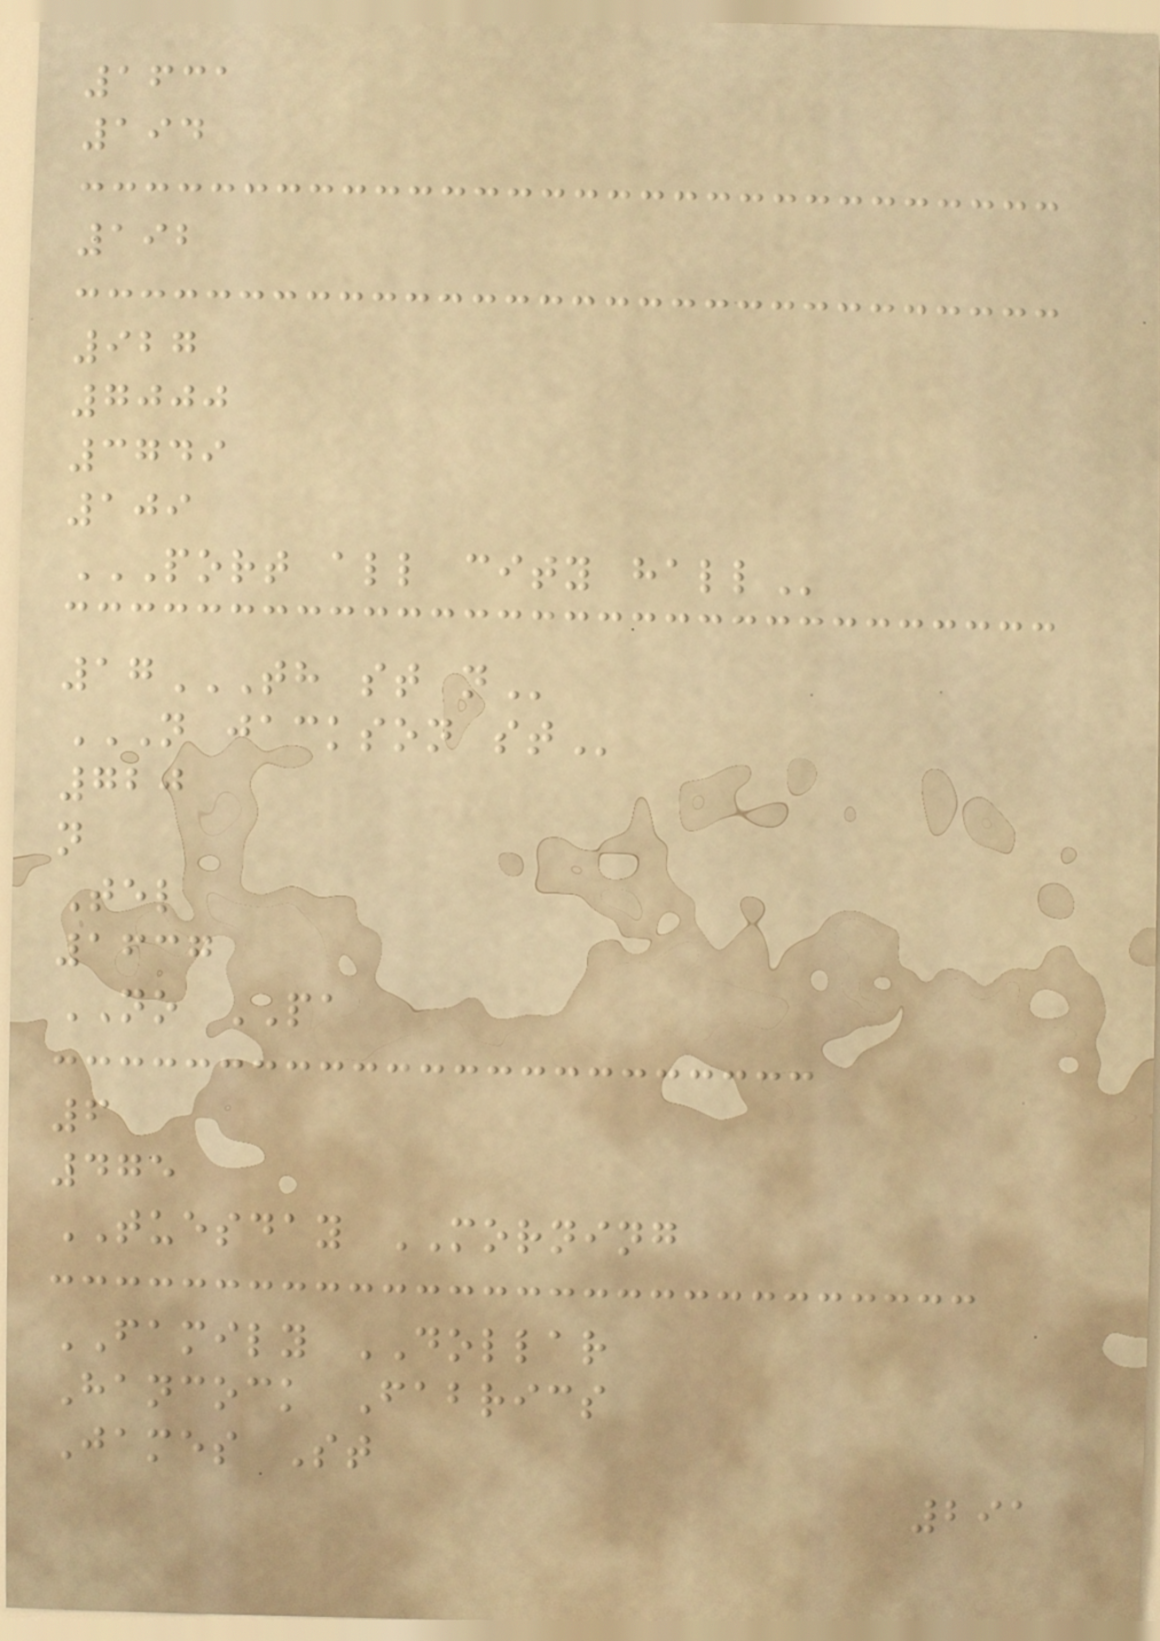1631
194
192
927
7000
3749
109
PORT ALL CITY HALL
17TH ST N
N JACKSON ST
720
n
Tel
1637
NO PA
6
475
TUESDAY MORNING
FAMILY DOLLAR
Hancock Fabrics
James St
291
